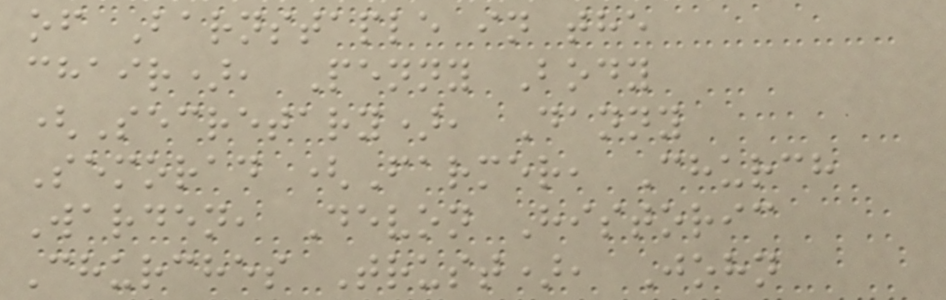of Barnstaple in the
chair), Penny Body
(Secretary), Danny
Semorad (Farmer, Church
Warden, Devon Historic
Churches Trust), John
